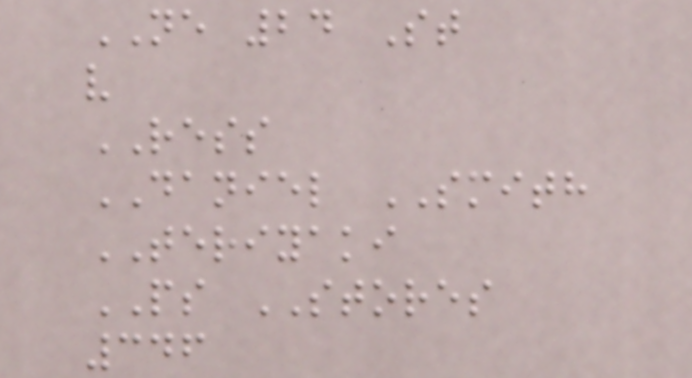NE 24 St
v
RESS
DANIEL SMITH
TERIYAKI
PS STORES
346
